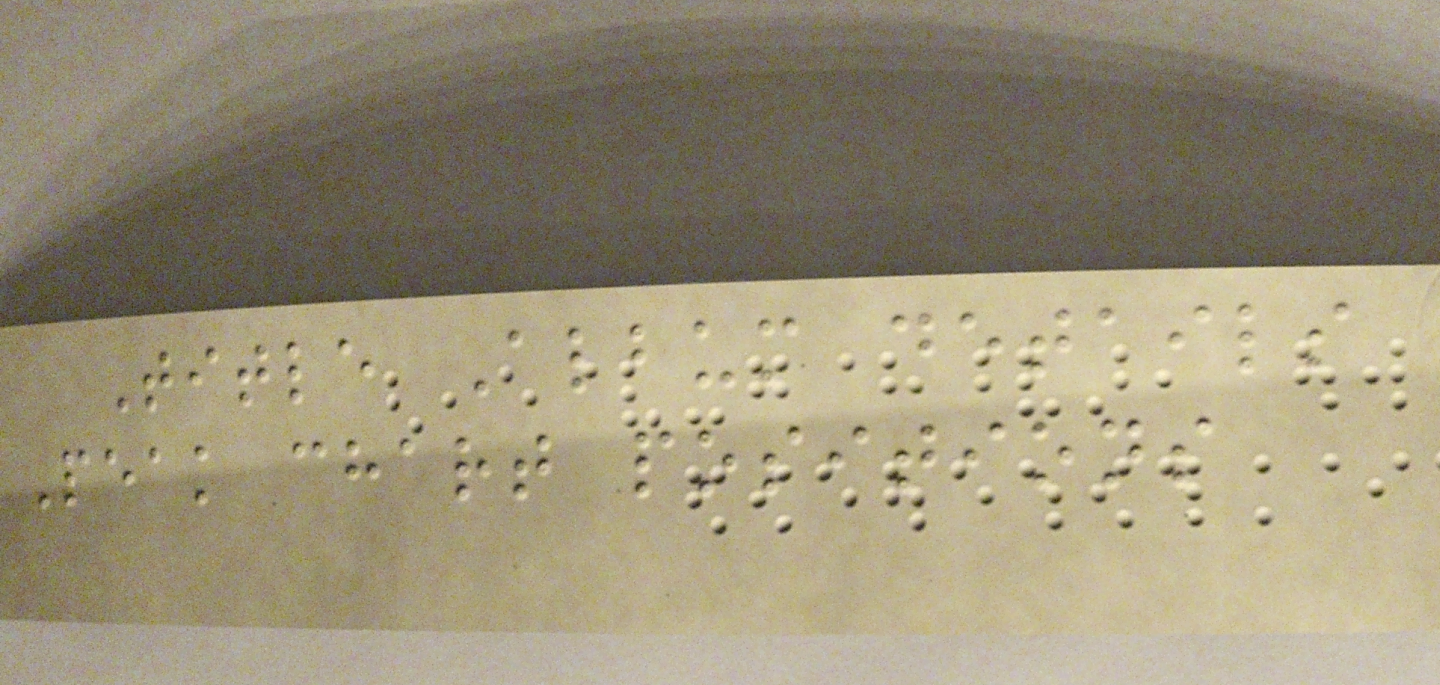Title Album details
Peak chart positions
